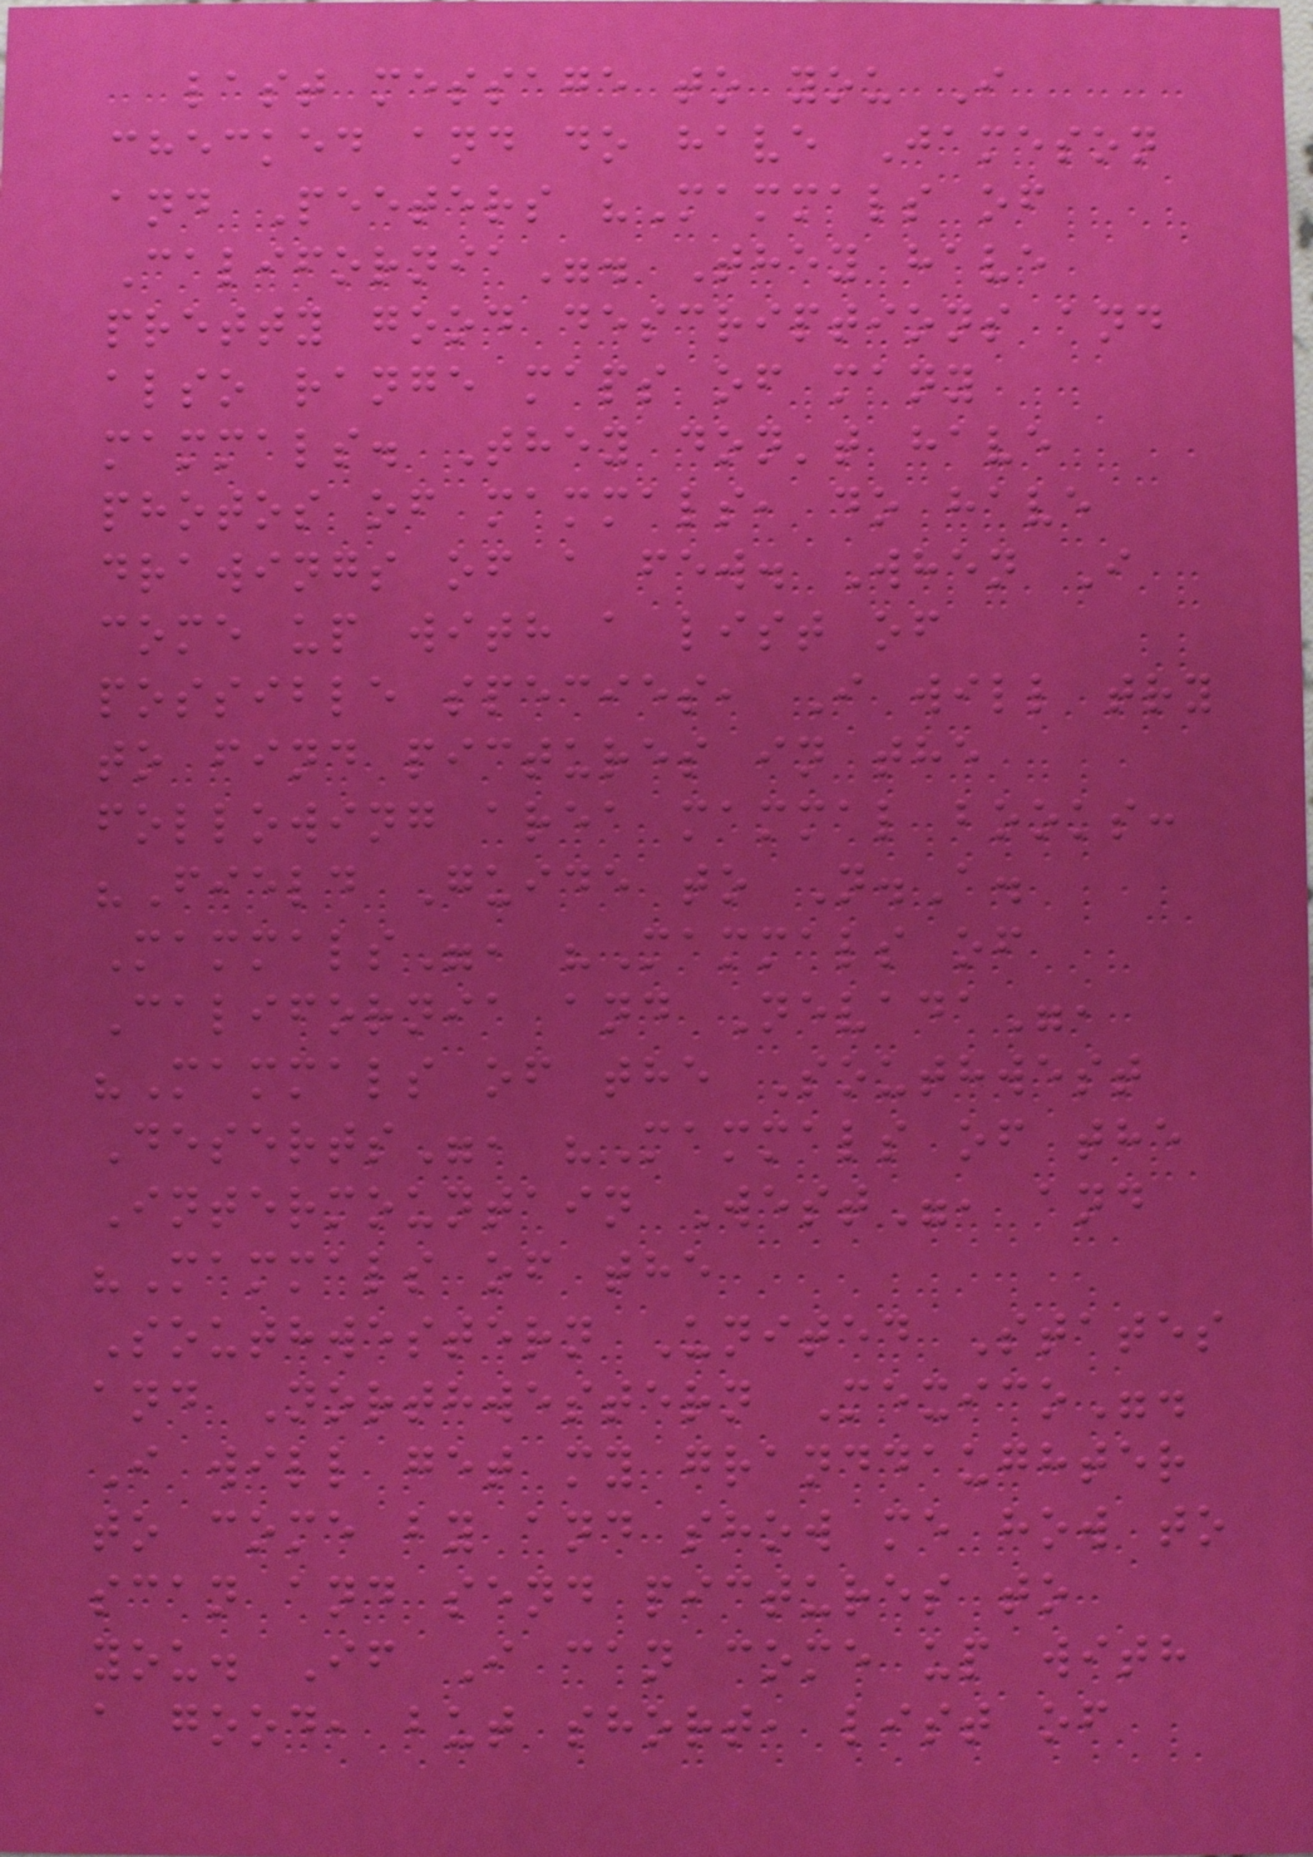last message to you I
checked and do have Jameson
and Peeters "Mammals of
California". They have
pretty good descriptions and
also range maps of many
mammals. They don't have
photos of mammals, do have
drawings of a few. When I
come up with a list of
possible species, I will try
to find pictures in the
following area mammal books:
"Field Guide to N.A.
Mammals", "Mammals of
California and Nevada",
"Mammals of the Southwest
Deserts", "Mammals of the
Intermountain West", and
"Mammals of the
Southwestern United States
and Northwestern Mexico".
I will get my granddaughter
to come by and show me how to
scan and send pictures to
you. If I can come up with
a good, but short, list of
